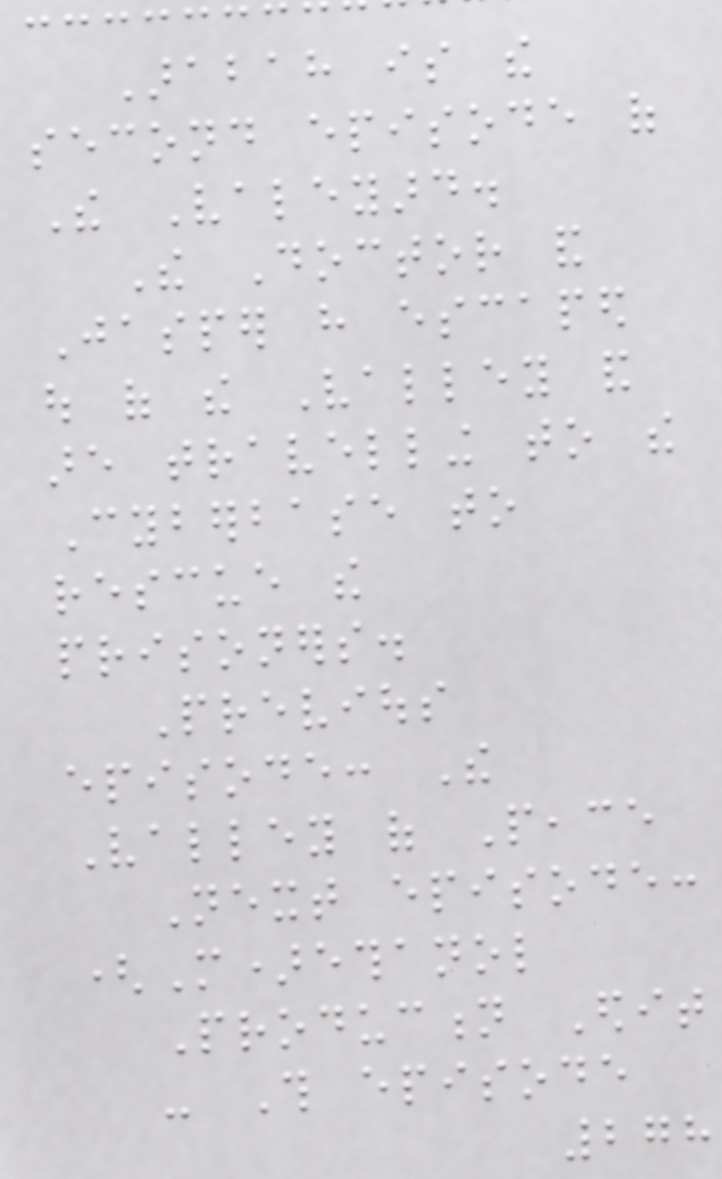Arabah is the
second episode of
The Valeyard.
The Doctor and
Jasper have escaped
out of the Valley and
are travelling to the
Cyberbase to
rescue the
prisoners.
Previous
episode: The
Valley of Peace
Next episode:
(M)ethanol
Production Edit
- This episode
278
